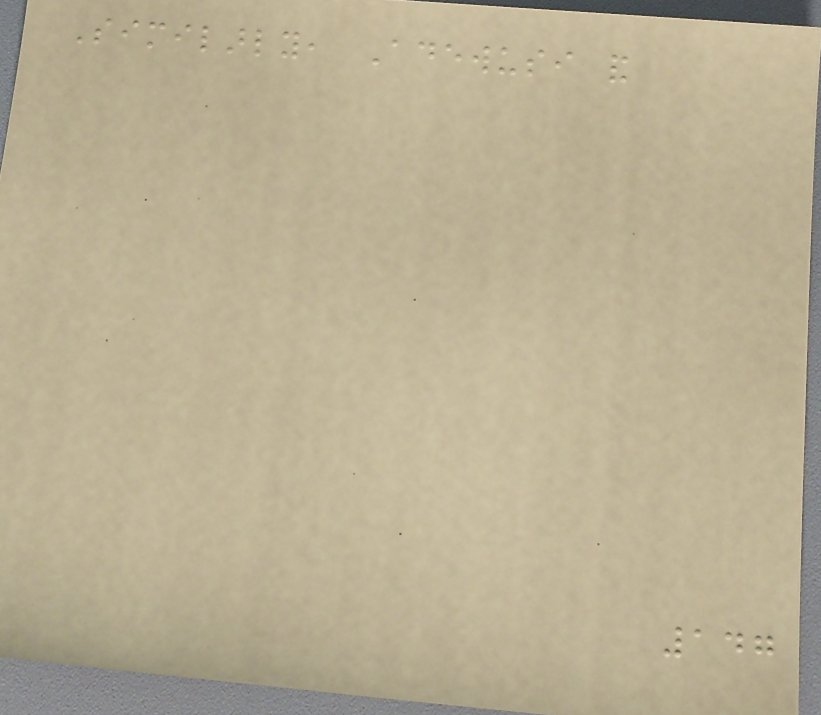Similarly, Adewusi and
147
